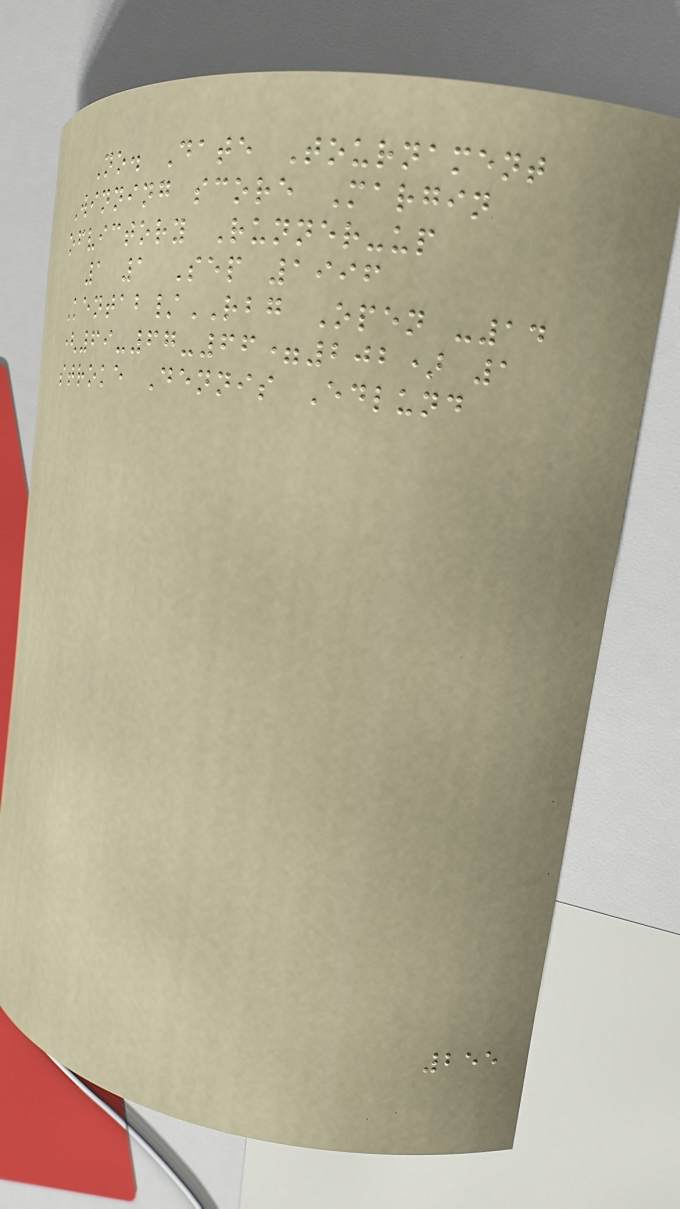No. Date Tournament
Winning score Margin
ofvictory Runner-up
1 1 Sep 1996
Kentab/RBG Open -14
(69-67-66=202) 1
stroke Dennis Edlund
255
